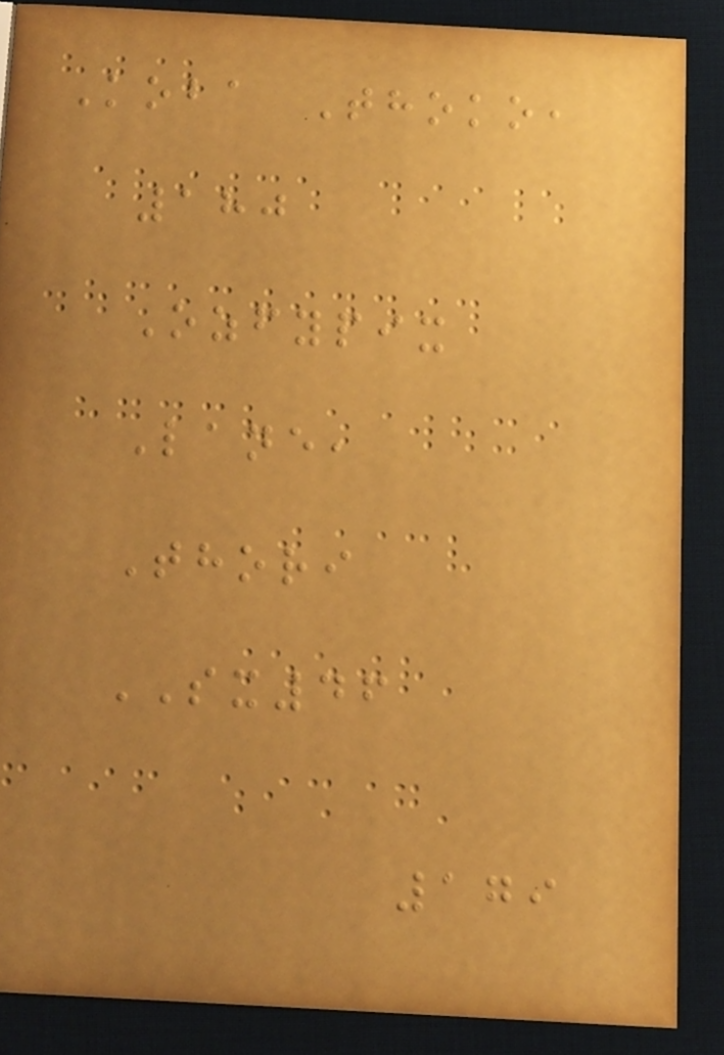Koba Thoko,
180
Ozfypix
Lane,
Thori
SX46
179
